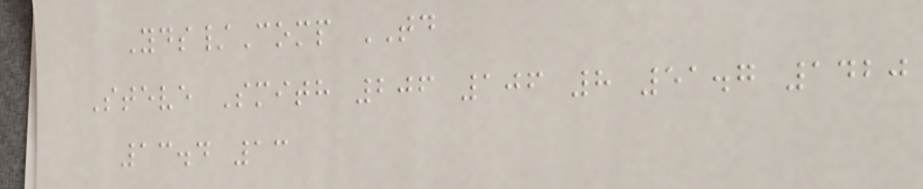Yds/Comp TD
Steve Smith 206 106 8 51.7 1420
13.4 13
